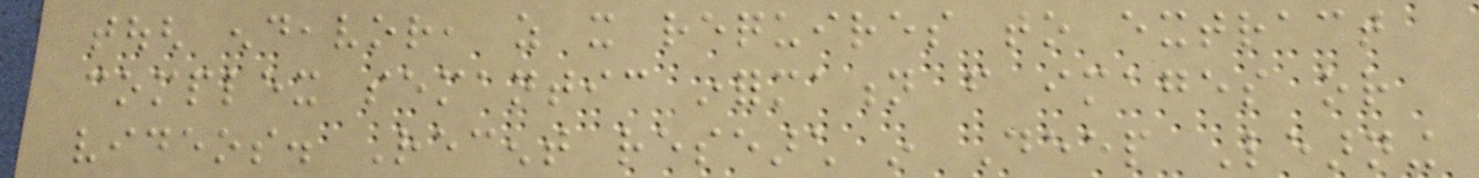tough endeavor, as it requires to extract
complex semantic information from images or
videos. Recent research in Deep Learning
